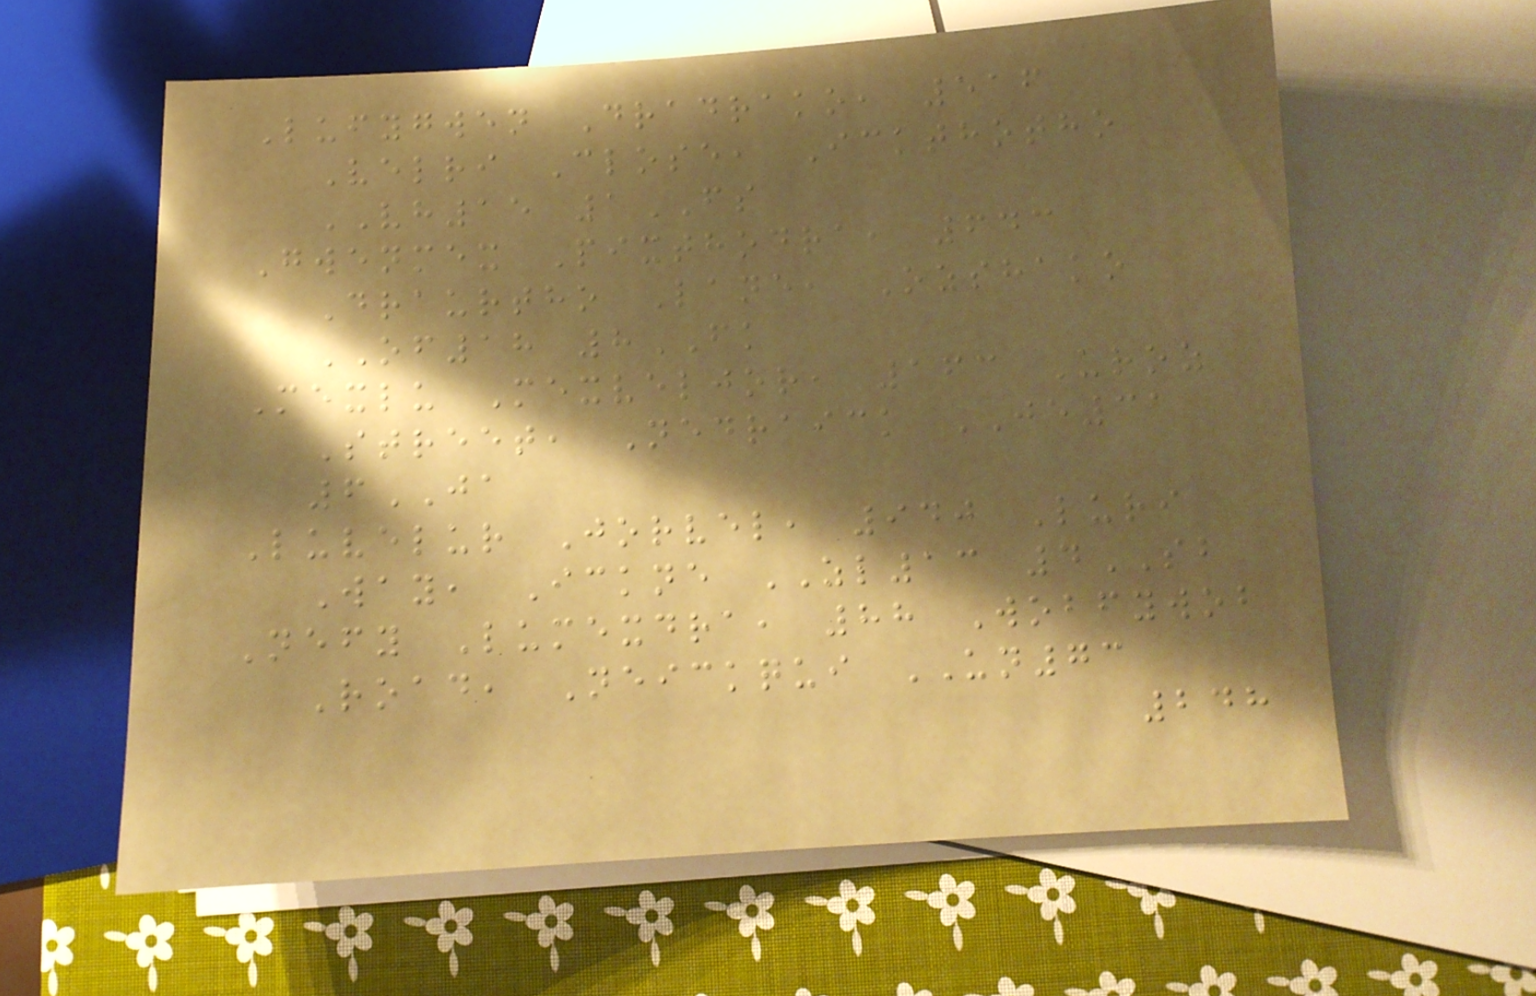Lufygwen Dradrako, 516
Velri Close, Ickthotho
VH15 1FS
Gwenmex Pixthodra, 643
Draurtho Lane, Ozshako
OF18 8FK
Mexlu Mexveljor, 163 Uroz
Street, Nedraick JE31
6JA
Luvelur Jorvel, 940 Luri
Way, Ickne ZL13 4SB
Nefy Lumexdra, 88 Wobfywob
Road, Neickqui UN73
248
